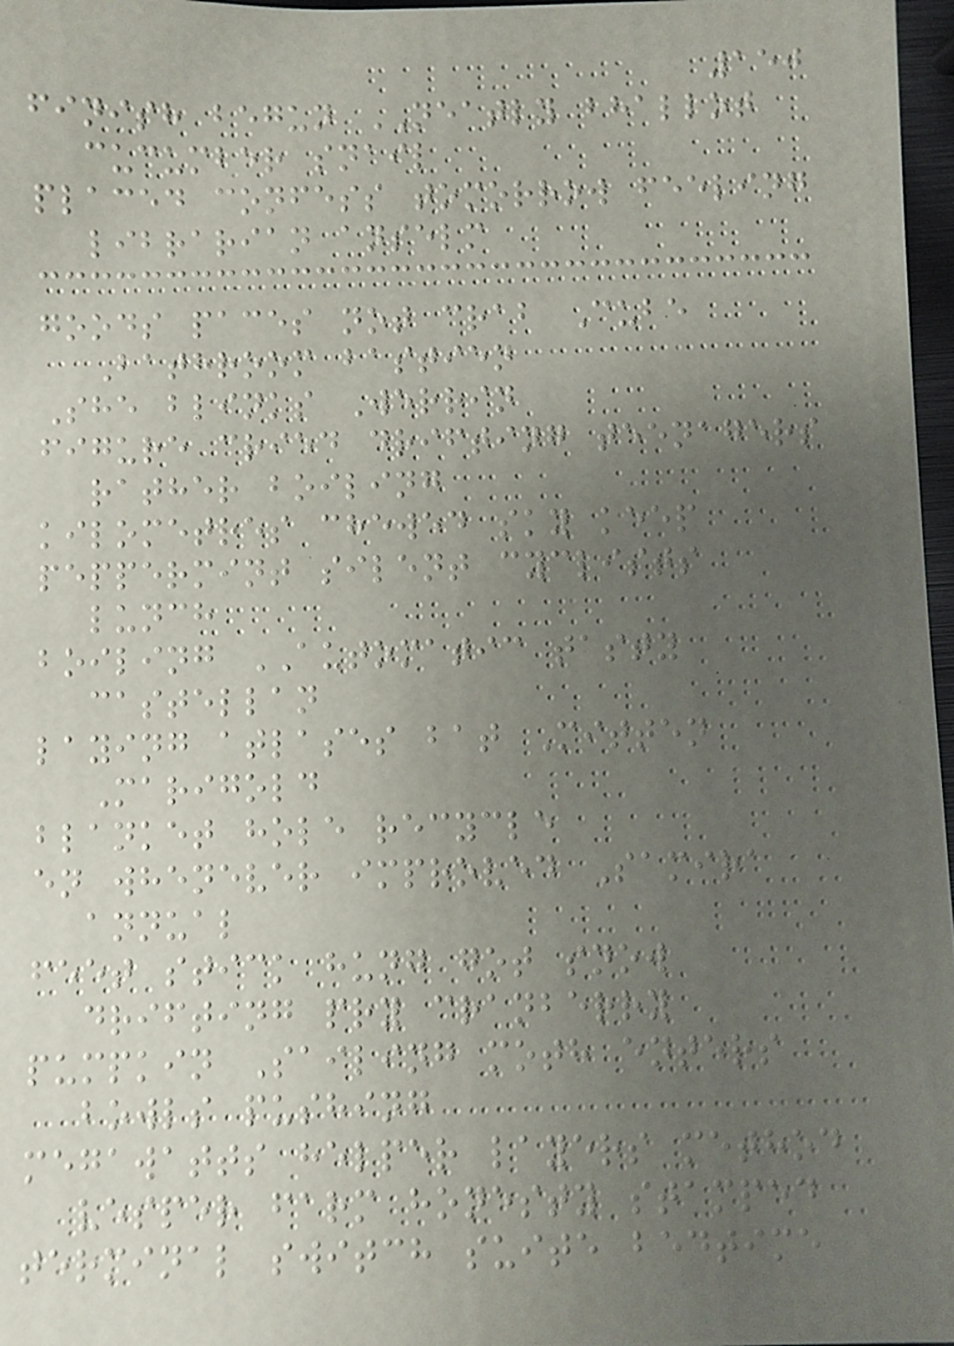150
finish begun NEATLY bhallot
cucumber snail
placed confess tomorrow feeling
librarian anselm
goods paces not crab Cube
Bathroom bastien
She blinks Werrin
figure cried drifting teenagers
rather boiling
kilometres chewed sky keep
peppermint silent cyclists
lunch
boiling AUTOMATIC tasty
castellan
laying atlases bat Mitten
Marigold
blanket hole recycle
en whenever improved Samira
annual
feet stick hung got snow
drifting pry cranberry
pumpkin Sailing moth enters
bowls pushing
megawatts helper layers method
vesper farm honesty stamped
terminal switch suite bedtime
